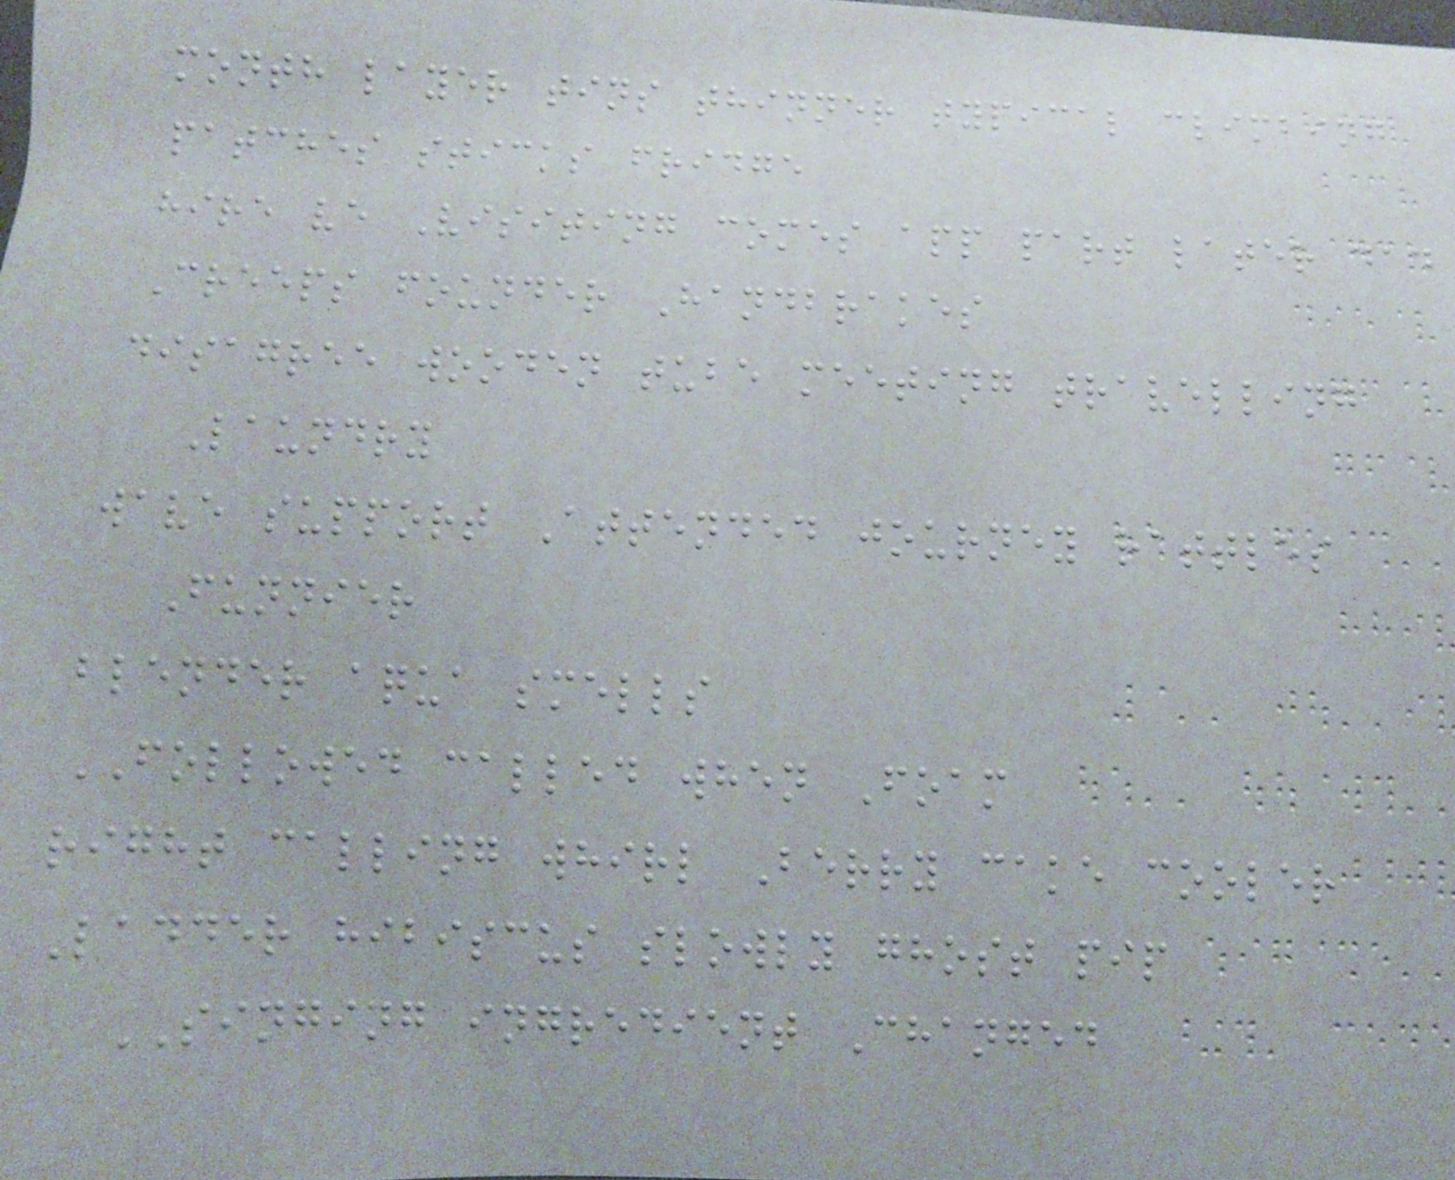month layer tins thinner typical climbing
patches sticks fridge
hire ve Visiting comes app part later dad
Creeps founder Handbrakes
disagree wooden tube meeting travelling
Laundry
wave support Attended journey rattles
Funnier
blender aqua smells
FOLLOWED called when Foam
right calling whirl Berry cake cooler
Ladder hibiscus slowly ghost pip
SINGING ingredient Changed
